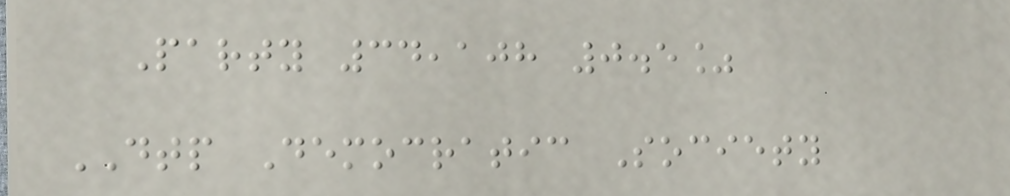Party 34,108 0.5%
DTP Democratic Society
